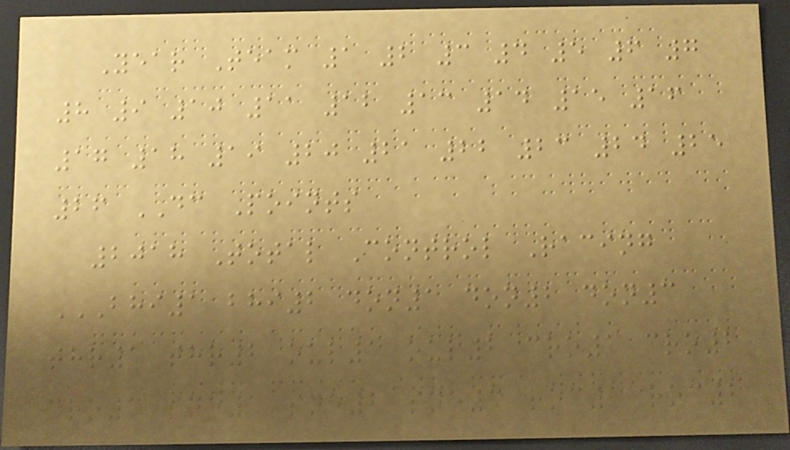Year Team 1 2 3 4 5 6 7
8 9 10 11 12 13 14 15 16
17 18 19 20 21 22 23 24 25
26 DC Points
2018 Total Control Racing
BHI1 BHI2 DON1 DON2 DON3
THR1 THR2 OUL1 OUL2 CRO1 CRO2
CRO3 SNE1 SNE2 SNE3 ROC1 ROC2
